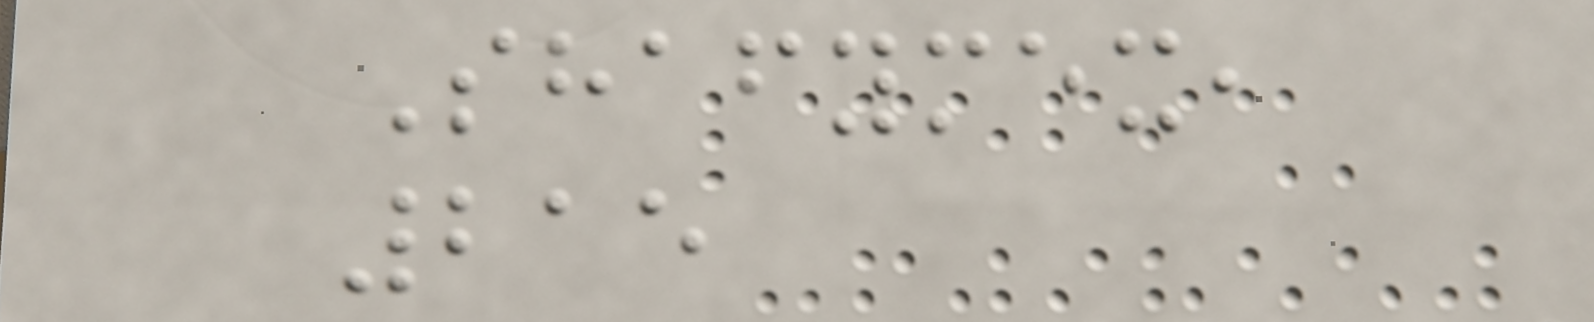Shafymex,
215
